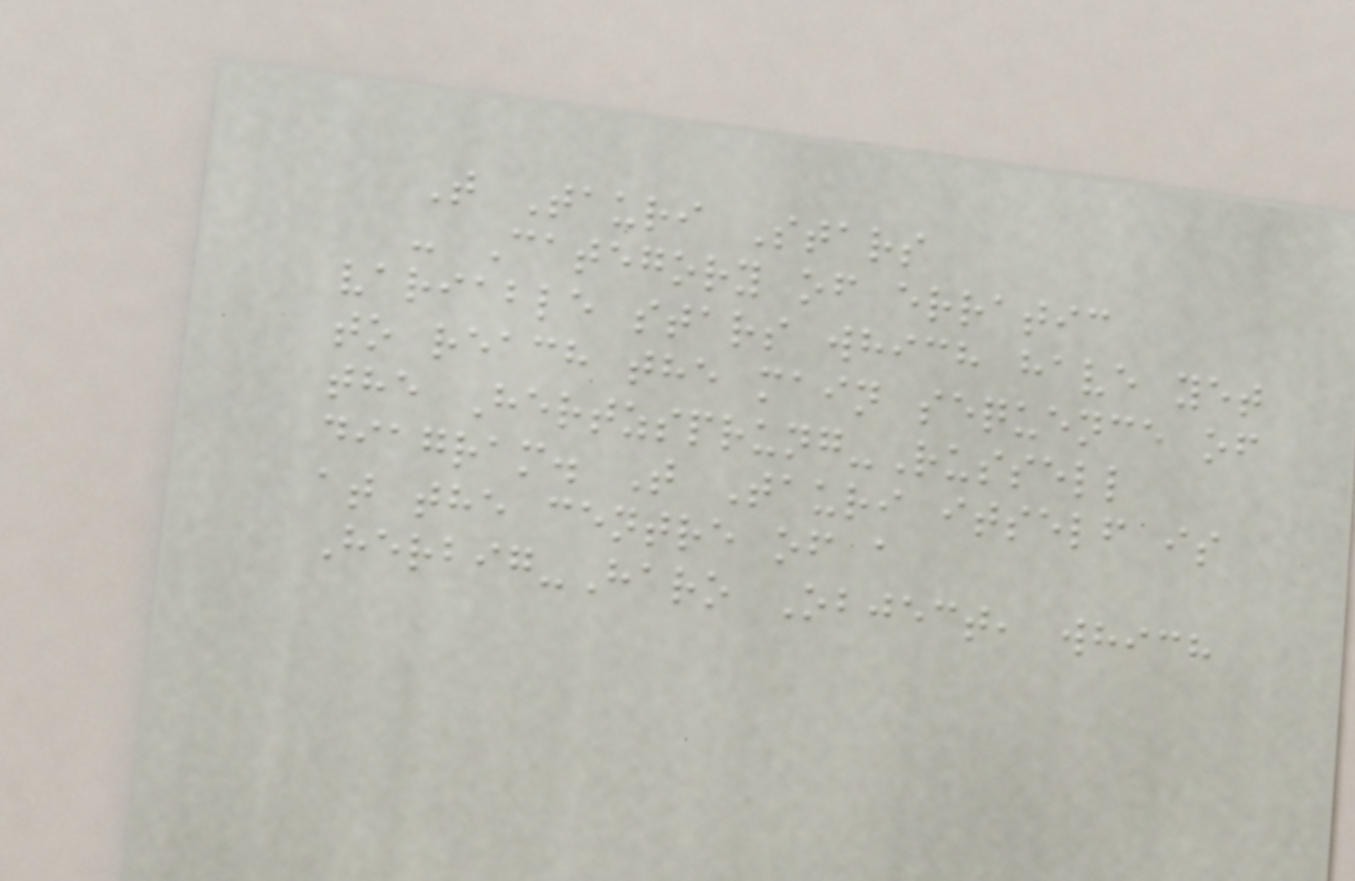T Tauri Stars
- Category of erratic
variable stars which have yet
to reach the main sequence of
the Hertzsprung-Russell
diagram. T Tauri itself is
at the centre of a
Herbig-Haro Object, which
